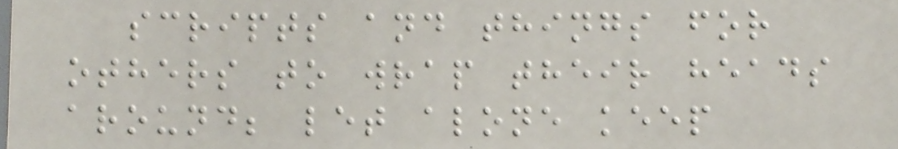scripts and things for
others to wrap their heads
around; let alone keep
